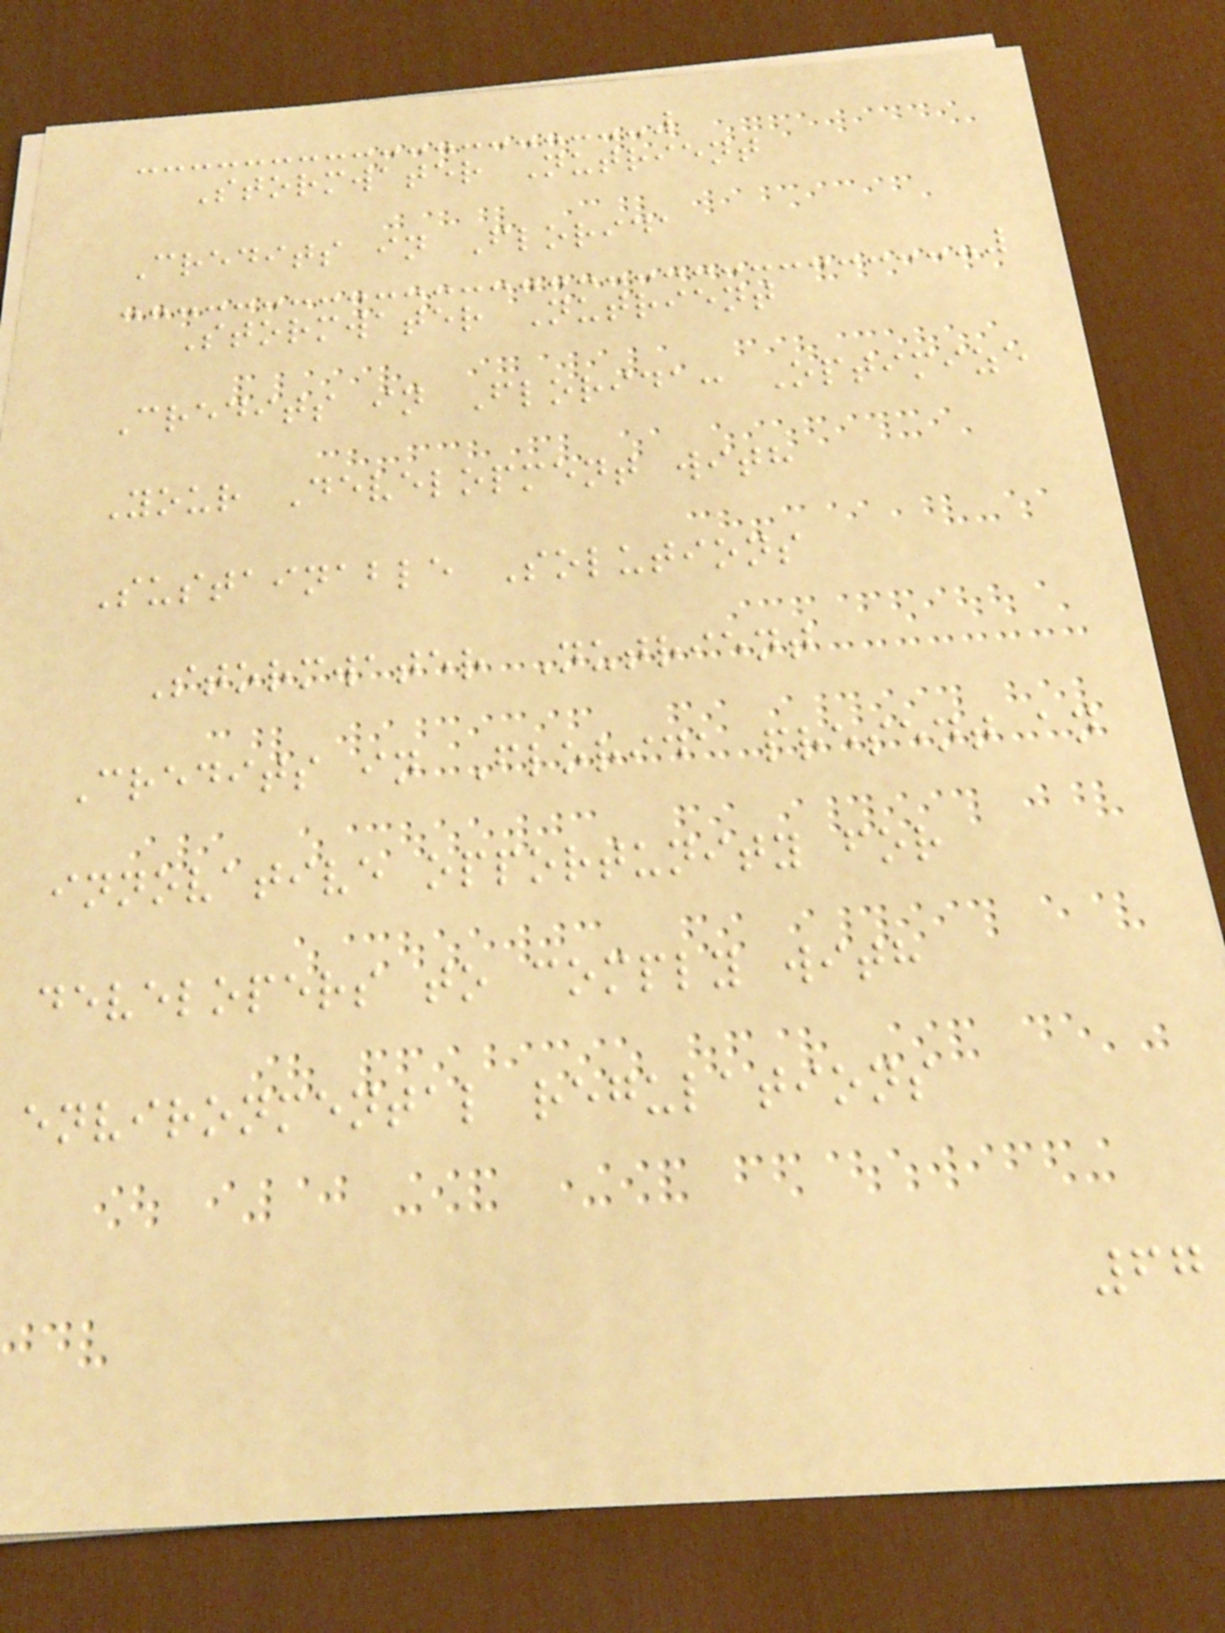Stormwater Nutrient
Credits in Florida
Stormwater Nutrient
Credits in Florida: Optimize
Your Development with
Sustainable Solutions
Stormwater Nutrient
Credits in Florida present an
innovative opportunity for
developers to comply with
environmental regulations
67
